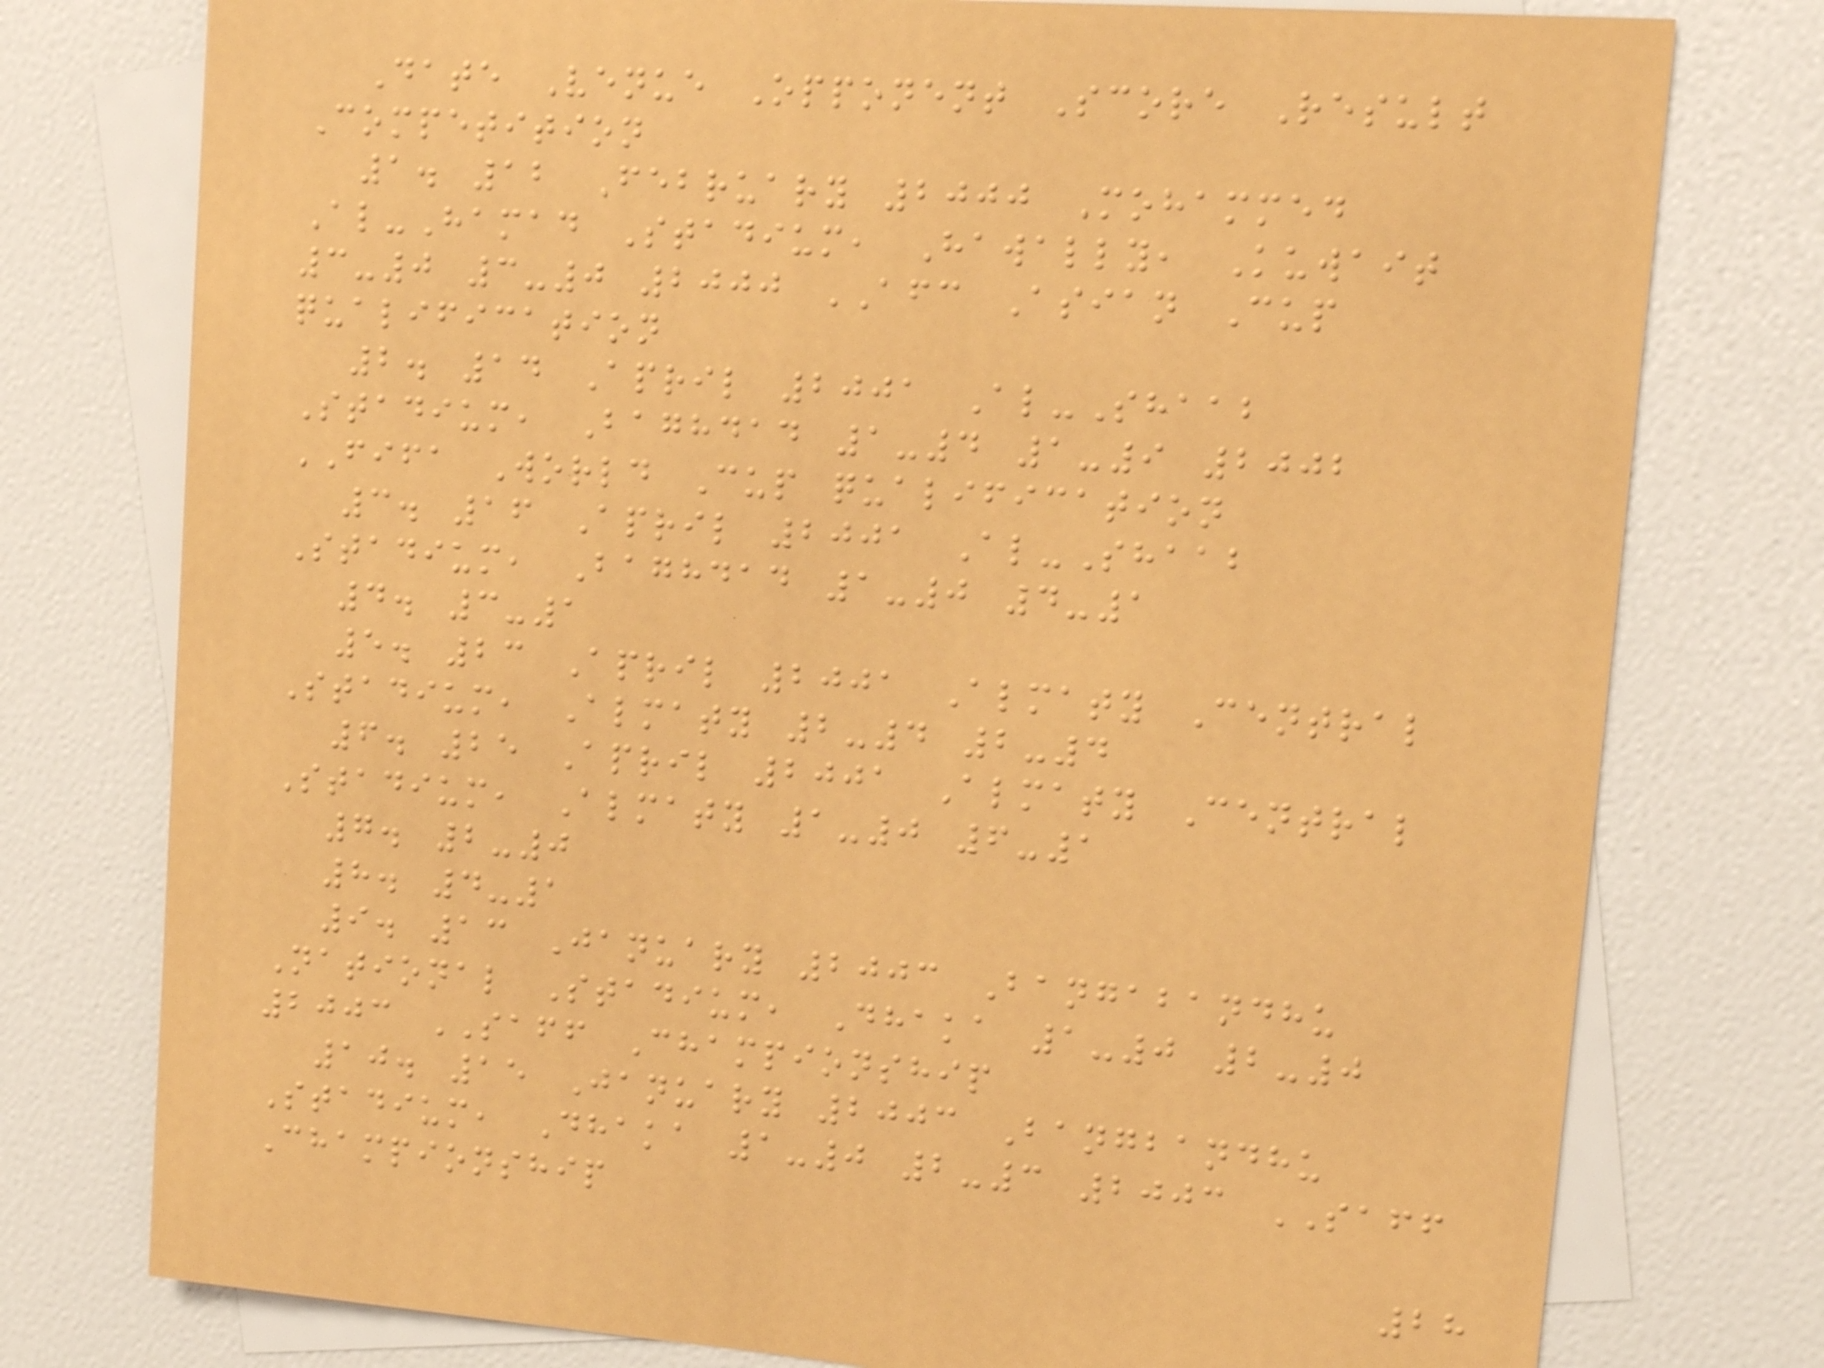Date Venue Opponent Score Result
Competition
1. 12 February 2000 Mohammed
Al-Hamad Stadium, Hawally, Kuwait
3-0 3-0 2000 AFC Asian Cup
qualification
2. 14 April 2001 Al-Shaab
Stadium, Baghdad 1-4 1-9 2002
FIFA World Cup qualification
3. 16 April 2001 Al-Shaab
Stadium, Baghdad 1-0 4-1
4. 3-1
5. 23 April 2001 Almaty Central
Stadium, Almaty 2-4 2-4
6. 25 April 2001 Almaty Central
Stadium, Almaty 1-0 6-1
7. 2-0
8. 4-1
9. 13 January 2003 Bangabandhu
National Stadium, Dhaka 1-0 2-0
2003 SAFF Championship
10. 15 January 2003 Bangbandhu
Stadium, Dhaka 1-0 2-3 2003 SAFF
Championship
28
